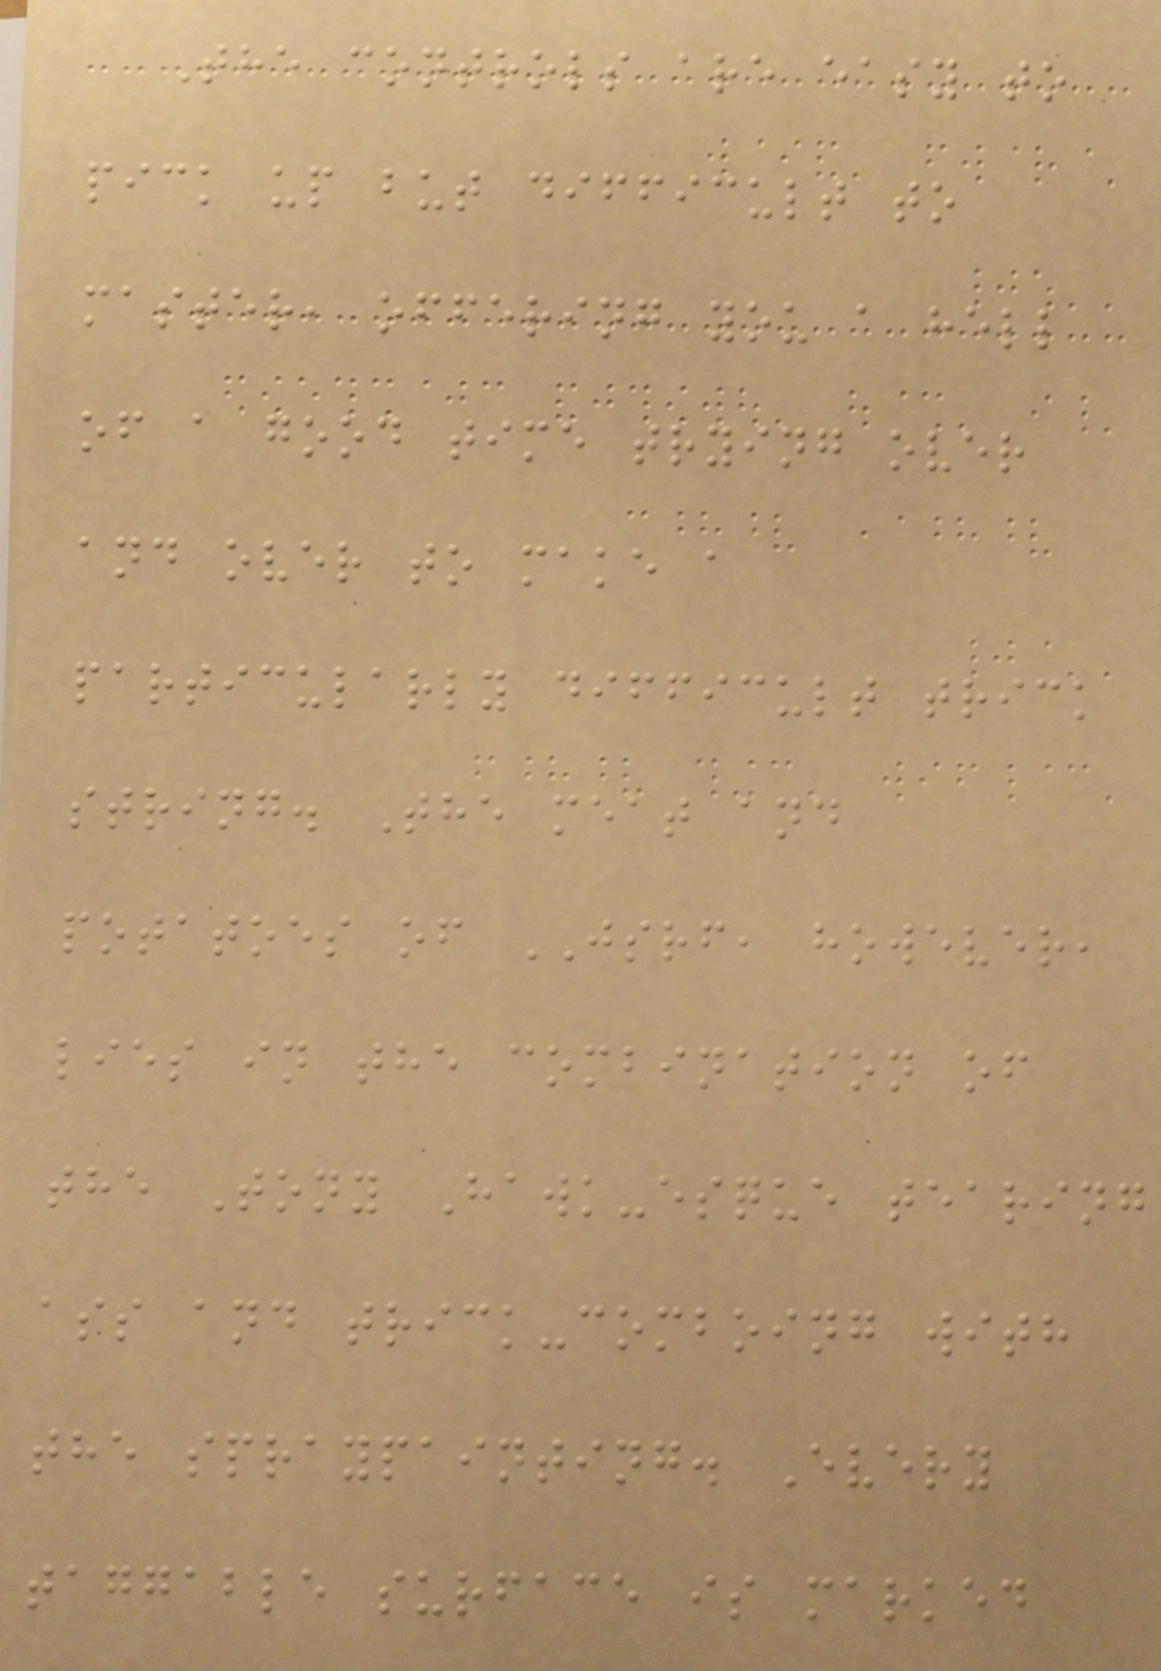The controls are easy to
pick up but difficult to
master, offering you a hell
of a good time trying over
and over to make a
particularly difficult trick
string. The meat and
potatoes of JSRF, however,
lies in the combination of
the Tony Hawk-esque tearing
ass and trick-comboing with
the spraypainting. Every
taggable surface is marked
